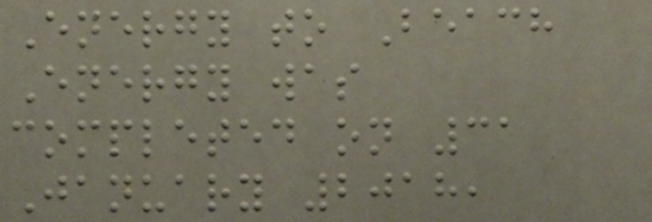Energy to Beach
Energy was
completed on 31
January 2018,
